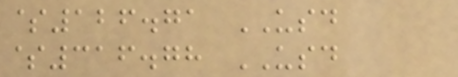$126.71 USD
$316.78 USD
